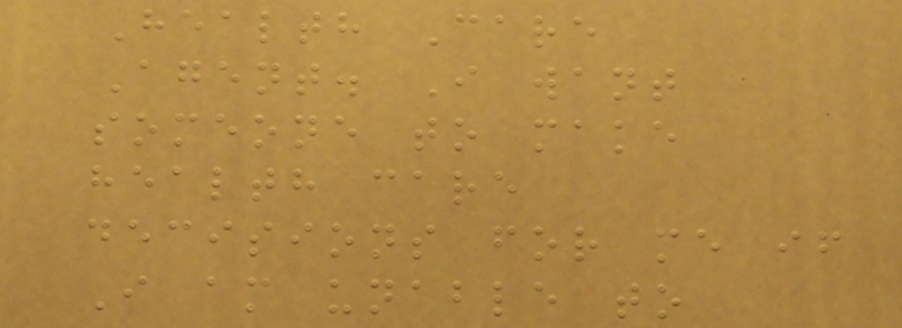Health Care
Agent. I want
someone to make
health care
decisions for me if
I am unable to
